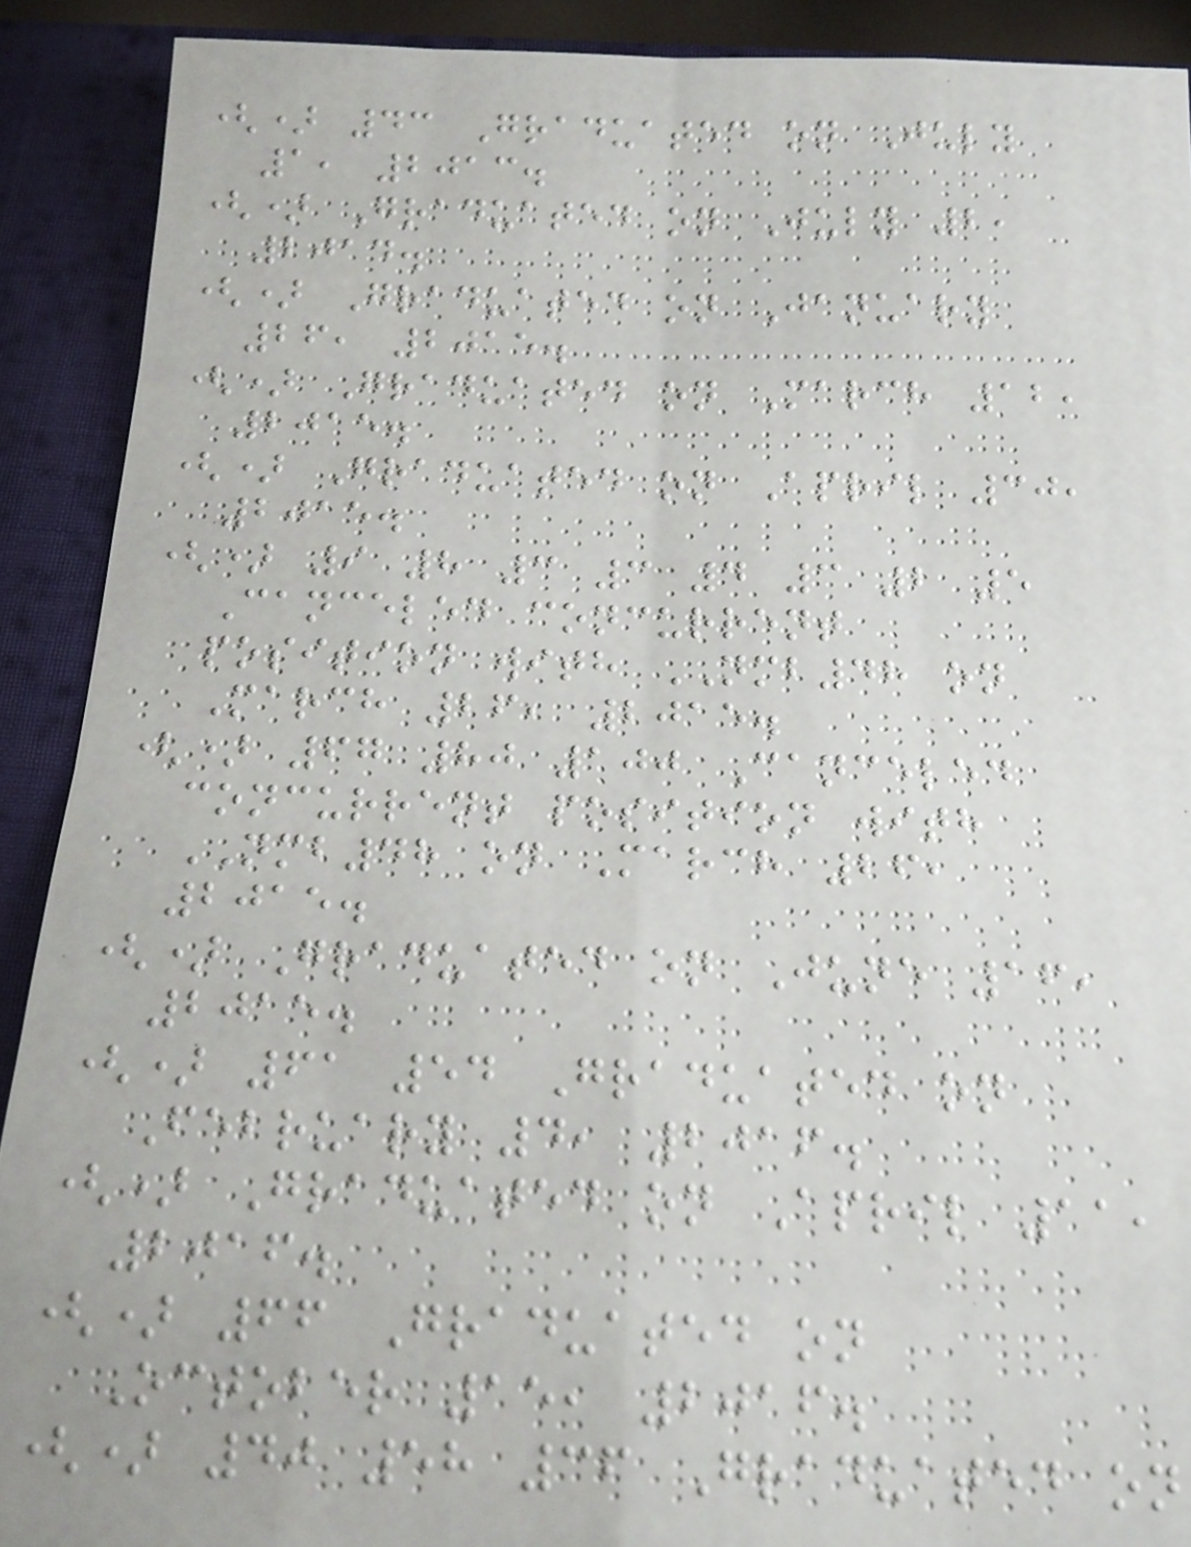() 43 Graduated on July
1, 2013.
() Graduated on July 2,
2014.
() Graduated on January
26, 2015.
() Graduated on March 12,
2015.
() Graduated on April 30,
2015.
() 9 8 3 3 4 3 2 5
Canceled concurrent
position with NMB48 on
March 26, 2015.
() 67 80 100 Canceled
concurrent position with
NMB48 on March 26,
2015.
() Graduated on June 16,
2015.
() 61 54 Graduated on
February 4, 2016.
() Graduated on April 11,
2016.
() 66 Graduated on
October 15, 2016.
() 40 58 36 Graduated on
